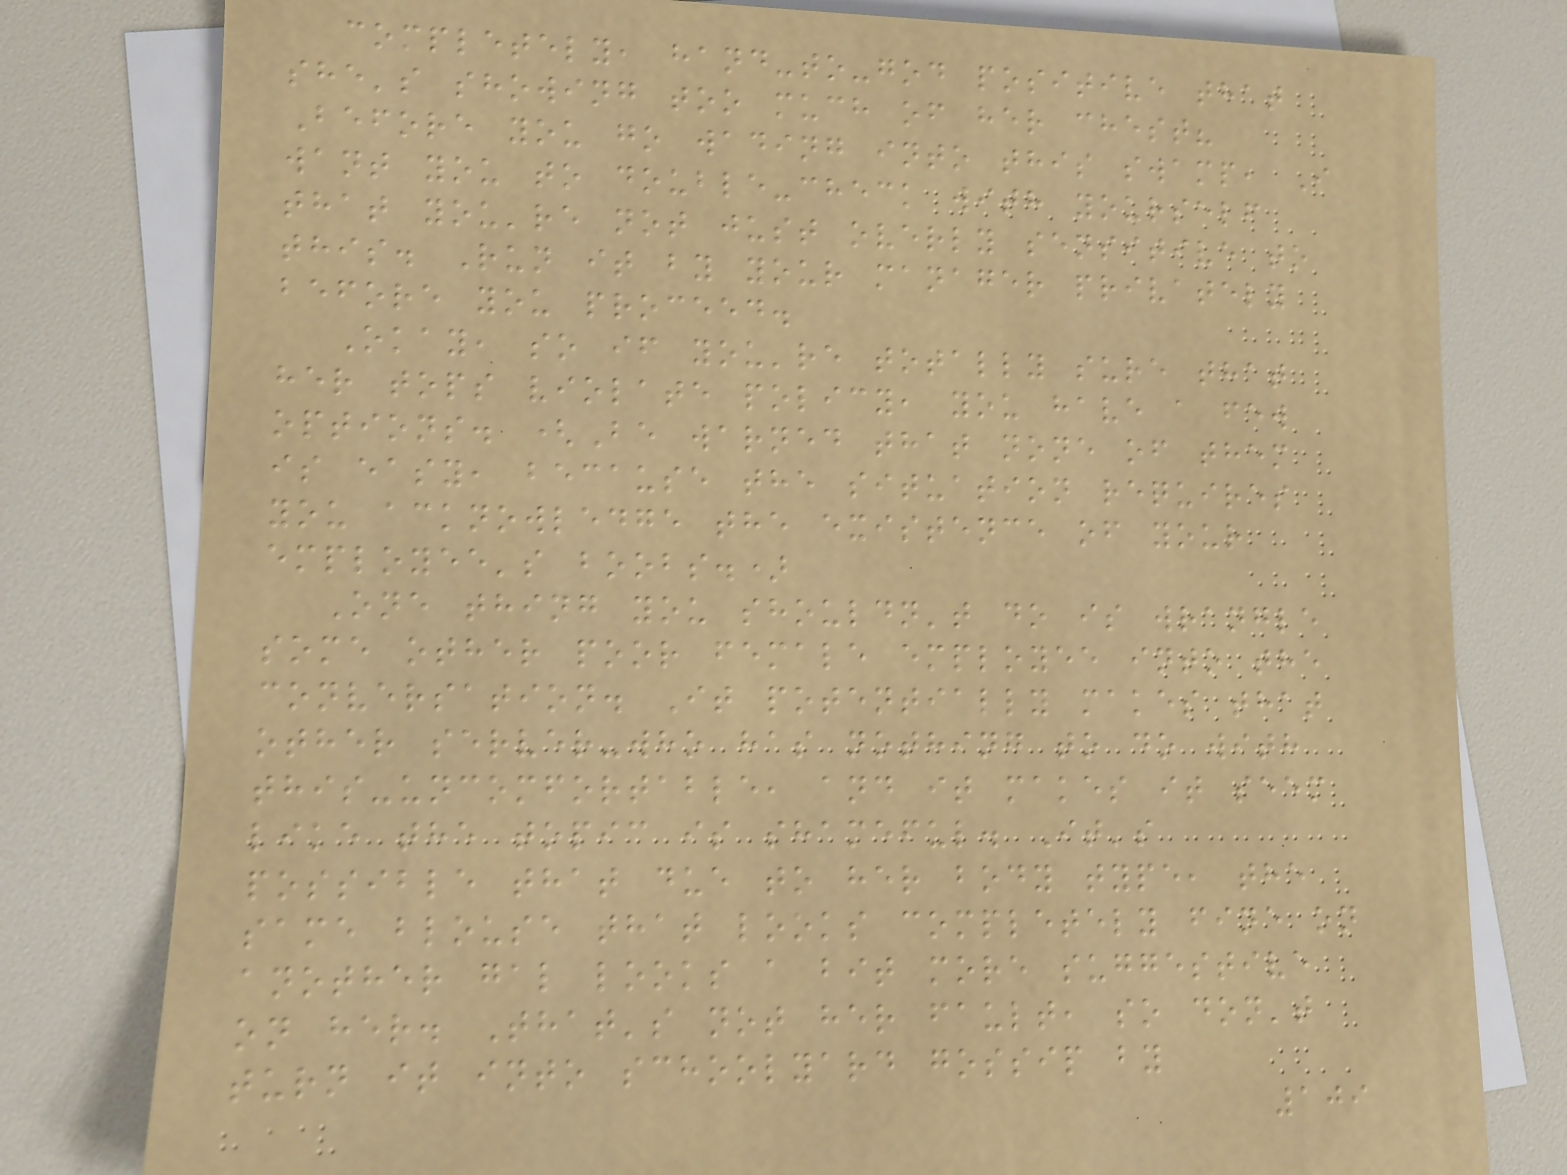completely, hand-to-god positive that
she's showing too much of her chest?
Before you go wading into this swamp, I
want you to double-check with yourself
that you're not just overly sensitive to
this. Run it by your manager privately
before you proceed.
Okay, so if you're totally sure that
her tops violate policy, you have a few
options. (Be warned that none of them
is easy, because the situation requires
you acknowledge the existence of your
employee's boobs.)
One thing you shouldn't do is wrangle
some other poor female employee into the
conversation. It potentially makes that
other server-who has nothing to do with
this-uncomfortable, and it makes it seem
like the topic is shameful. It's
possible that due to her body type, the
same blouse that looks completely fine on
another gal looks a bit more suggestive
on her. That's not her fault, so don't
turn it into schoolyard gossip by
109
